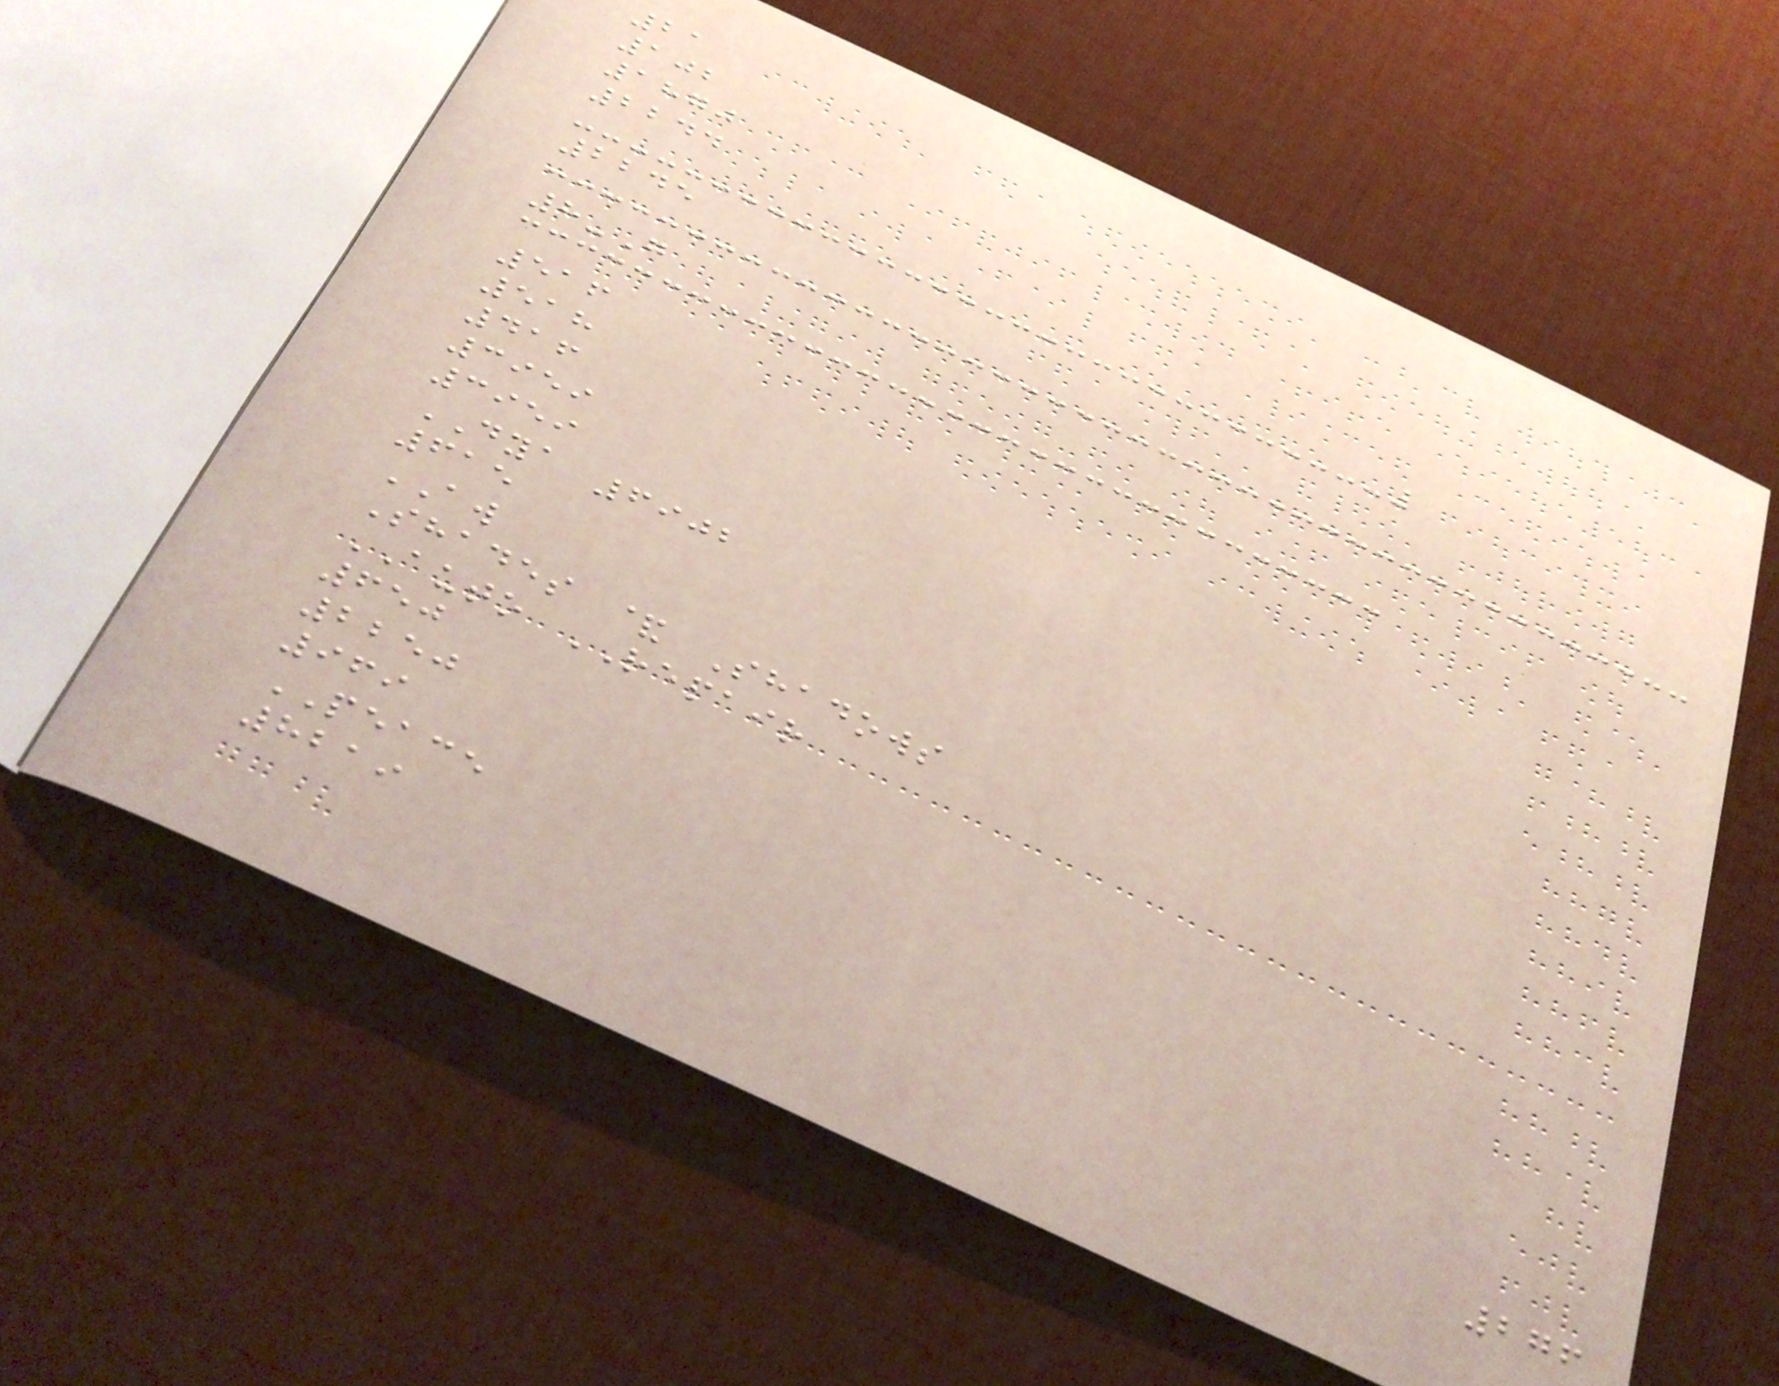21
102
1870
2244
2245
8-G
516
518
416
3959
3959
DYA 6902
615
AW
Shades & Shadows
AUTO REPAIR
650
2250
969
PEACE
8219
276
